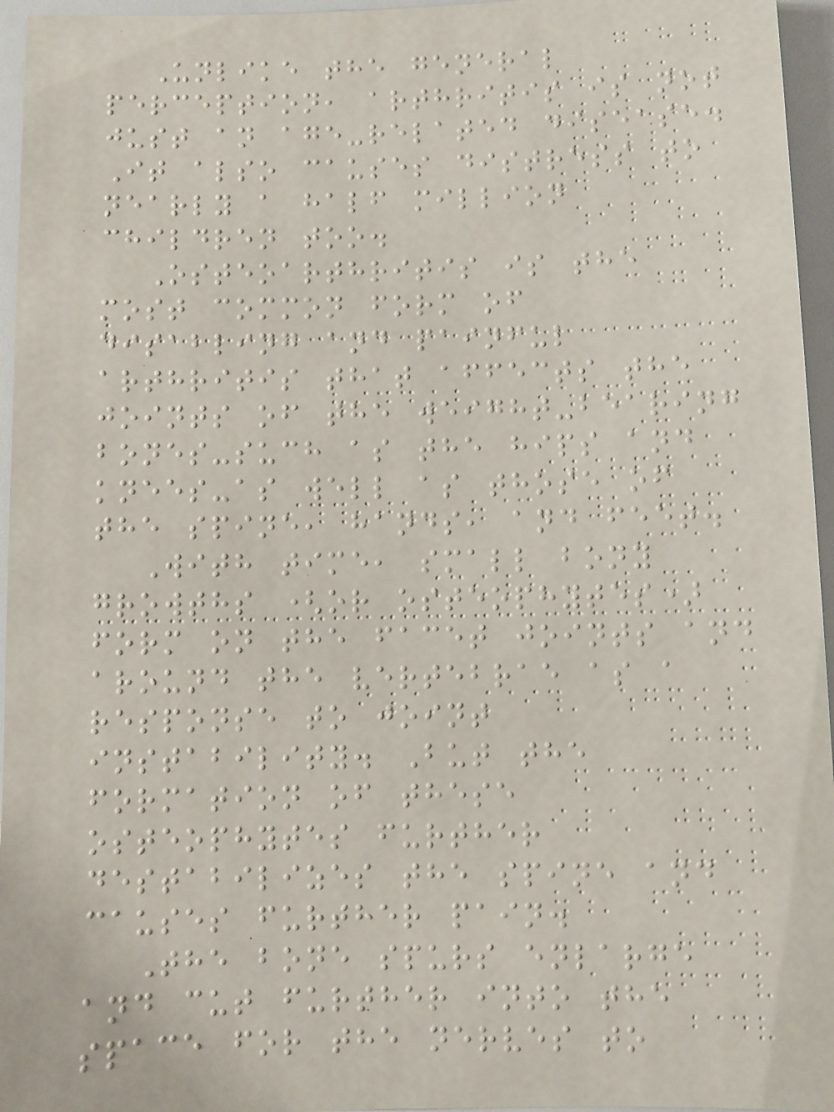Unlike the general
perception, arthritis is not
just an age-related disease.
It also causes distress to
nearly a half million
children too.
Osteoarthritis is the
most common form of
disabling and painful
arthritis that affects the
joints of the weight-bearing
bones-such as the hips and
knees-as well as those of
the spine, hands, and feet.
With time, small bony
growths (or osteophytes)
form on the facet joints and
around the vertebrae as a
response to joint
instability. But the
formation of these
osteophytes further
destabilizes the spine and
causes further pain.
The bone spurs enlarge
and cut further into the
space for the nerves to
